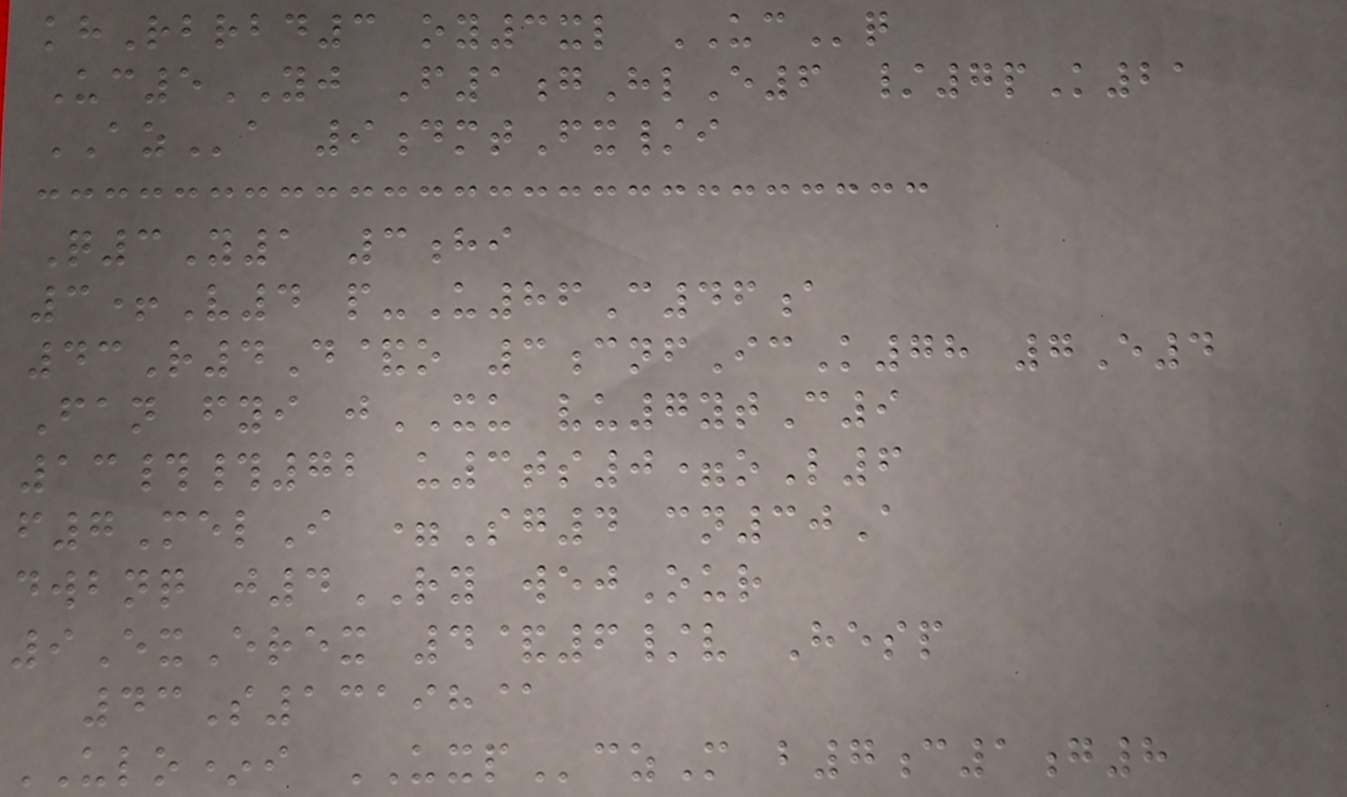khRbrbd3 oy3xl UCq
Uc5YJ F1gHlE6 /7pK21
AZa 9dmtFx/i
Q3Y1 3hi
3+V4 p-U86C46a
43R4D&o 3cnfIcK78 7E4
Fan fyi jXU vu7ytC9
13##72 u3ts0=oL6
f7MelI =Sg4 cn30A
dwbnq j4RY wejOur
9ExErex 4&6/v Hesp
43S13198@
ULO*i UXPczM b7c1g8
